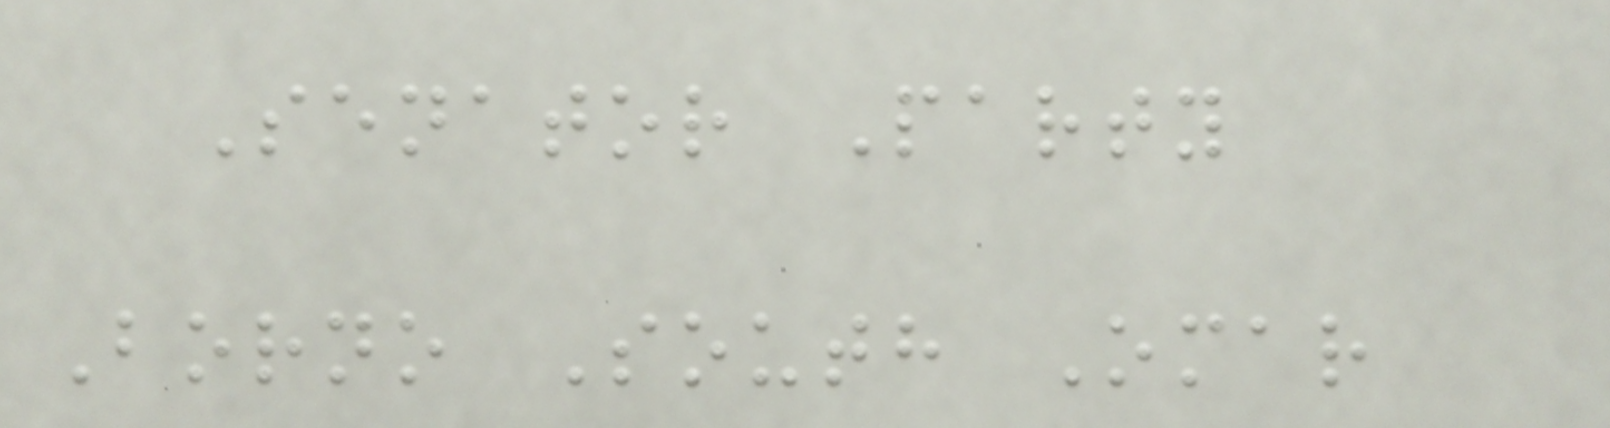Senator Party
Borno South Omar
